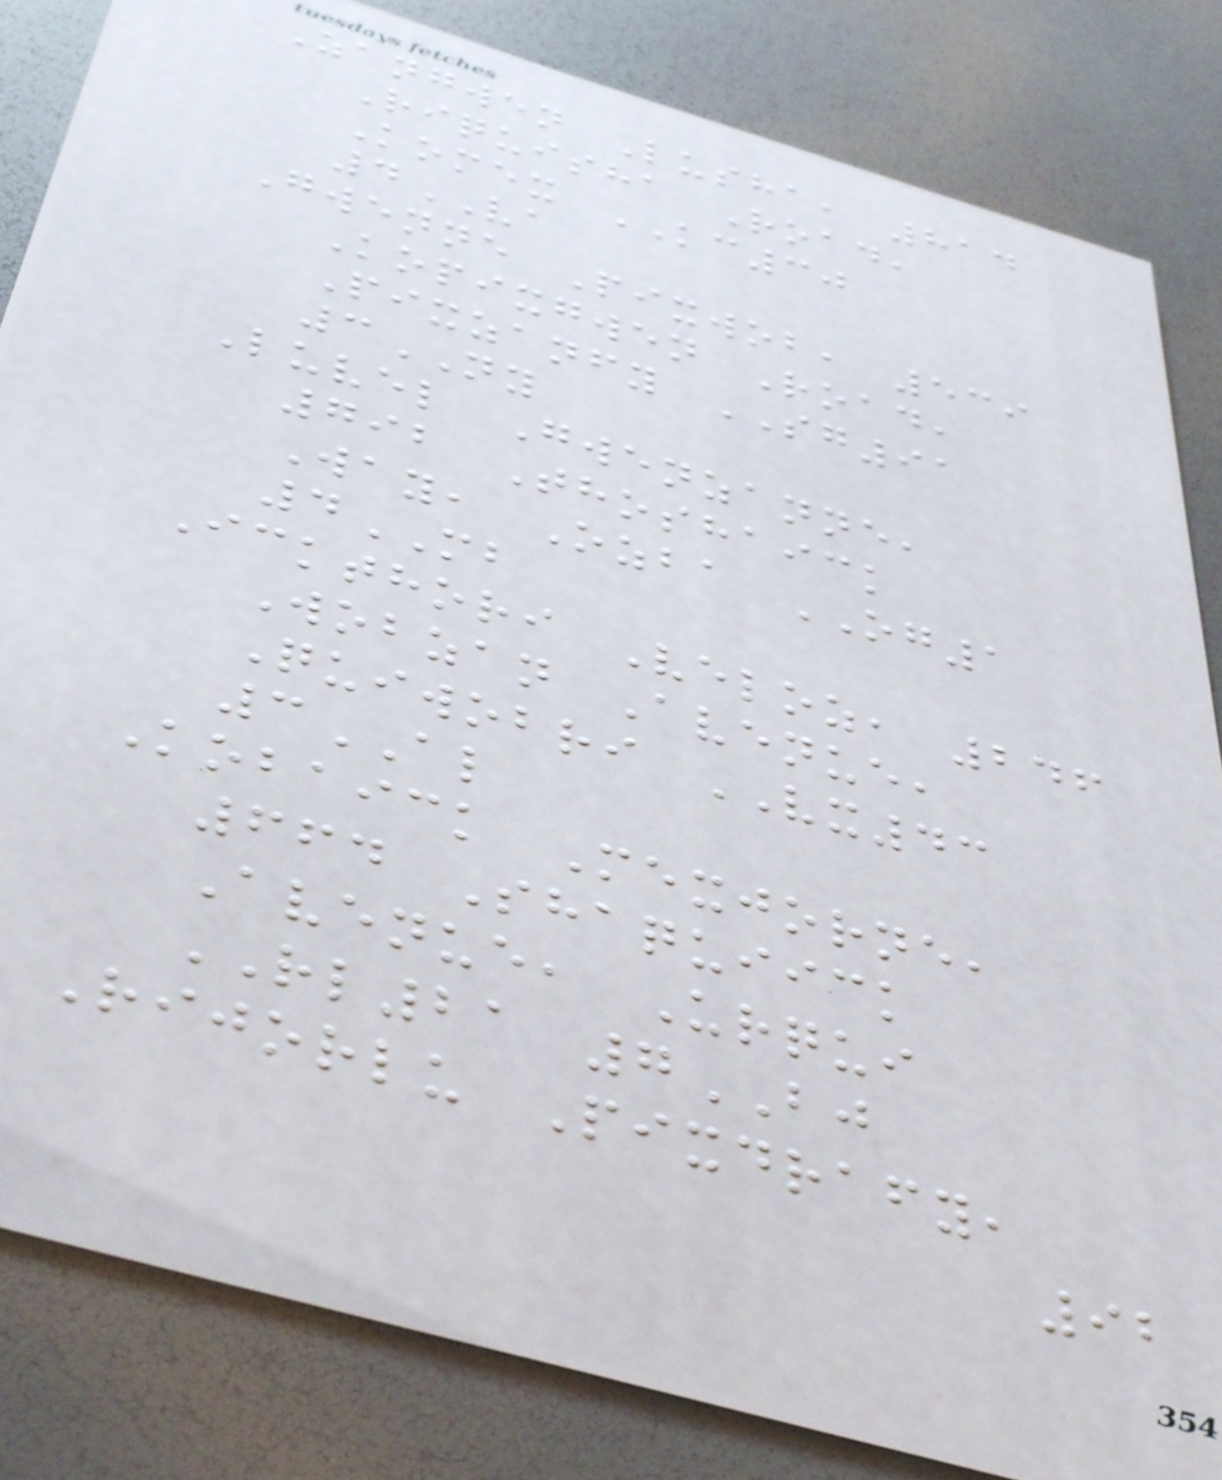Zangwen Lusha, 814
Riquisha Road,
Komex KC30
4VA
Gwenne Pixwob, 539
Kopixgwen Road,
Pixzanfy SG91
3NY
Luvel Gwenzanne,
792 Thoshaick
Way, Ozba OG1
4MB
Ickthori Veloz, 246
Wobzan Avenue,
Quiwobri VX43
3AL
Kobaick Mexjorne,
664 Shaquiick
Avenue, Urqui
RL21 7BJ
Rijorlu Pixdrafy,
92
